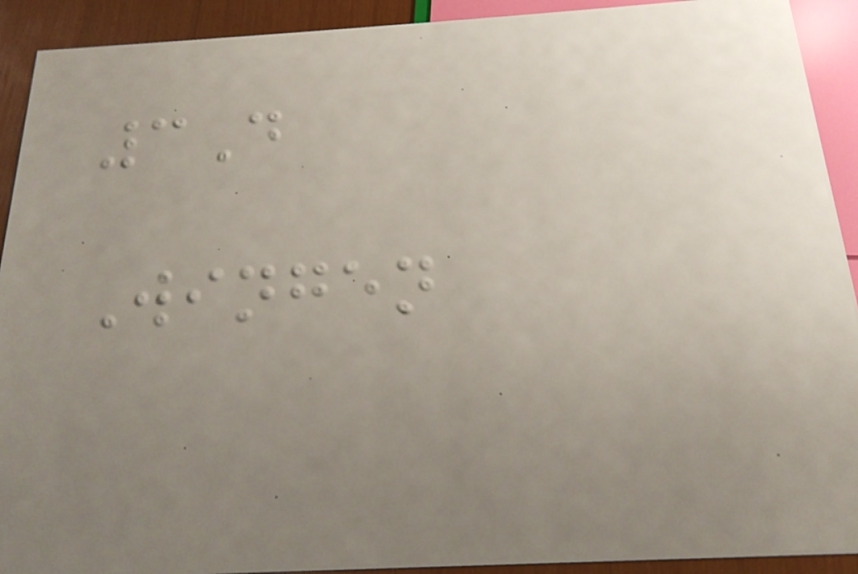3D
Wingen
